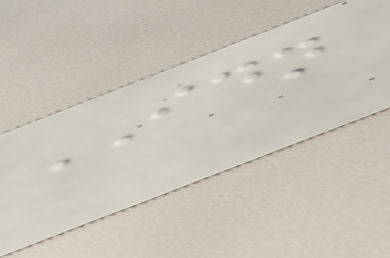IDN
